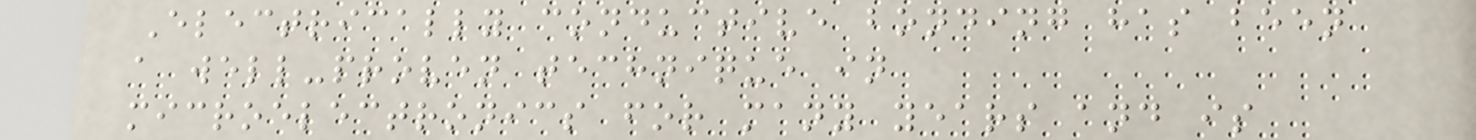Electrically conductive bonding has been
a well-proven technique in
microelectronics for many years and is
